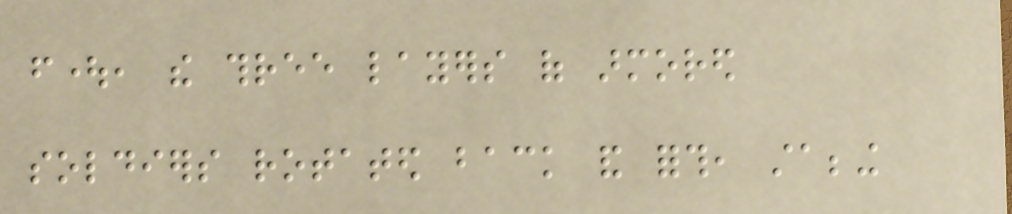fought, the three layers of armored
soldiers rotated back and forth, stabbing
